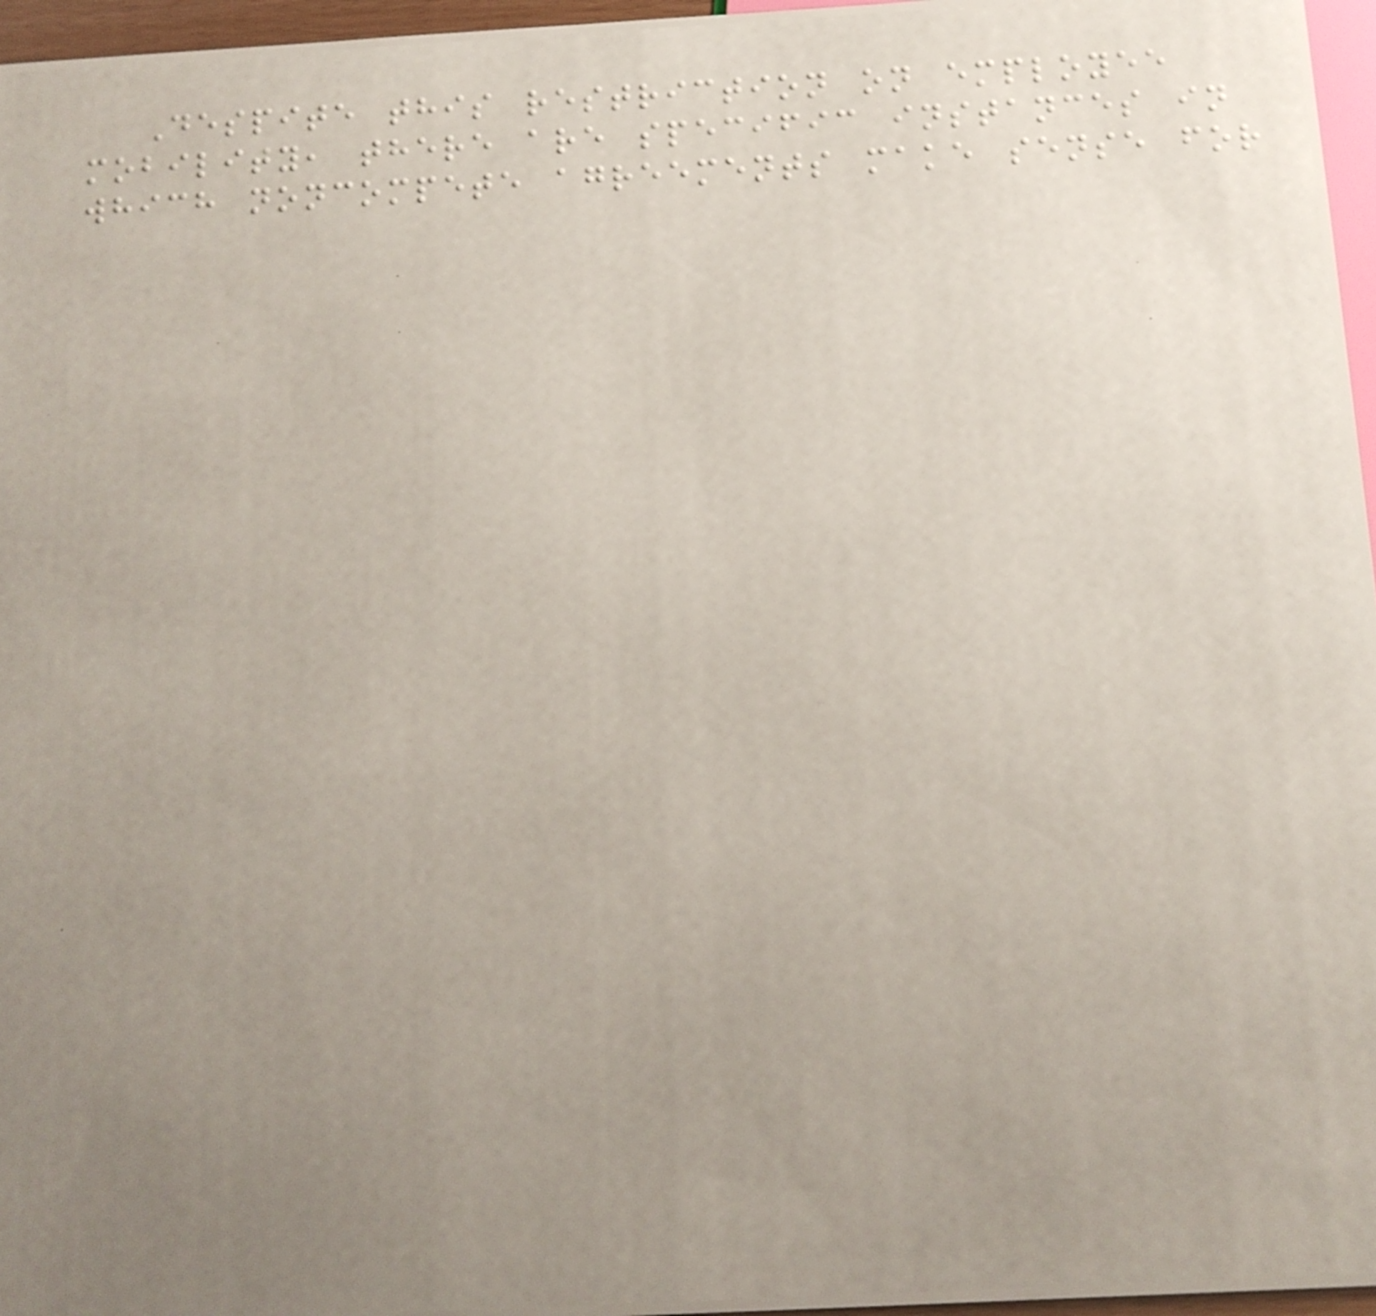Despite this restriction on employee
mobility, there are specific instances in
which noncompete agreements make sense for
